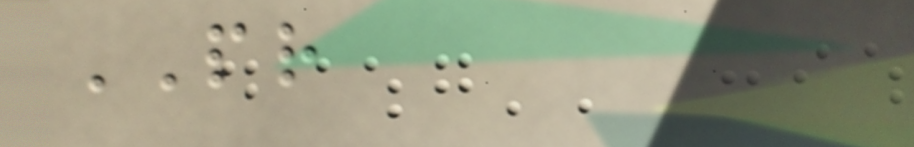PR
